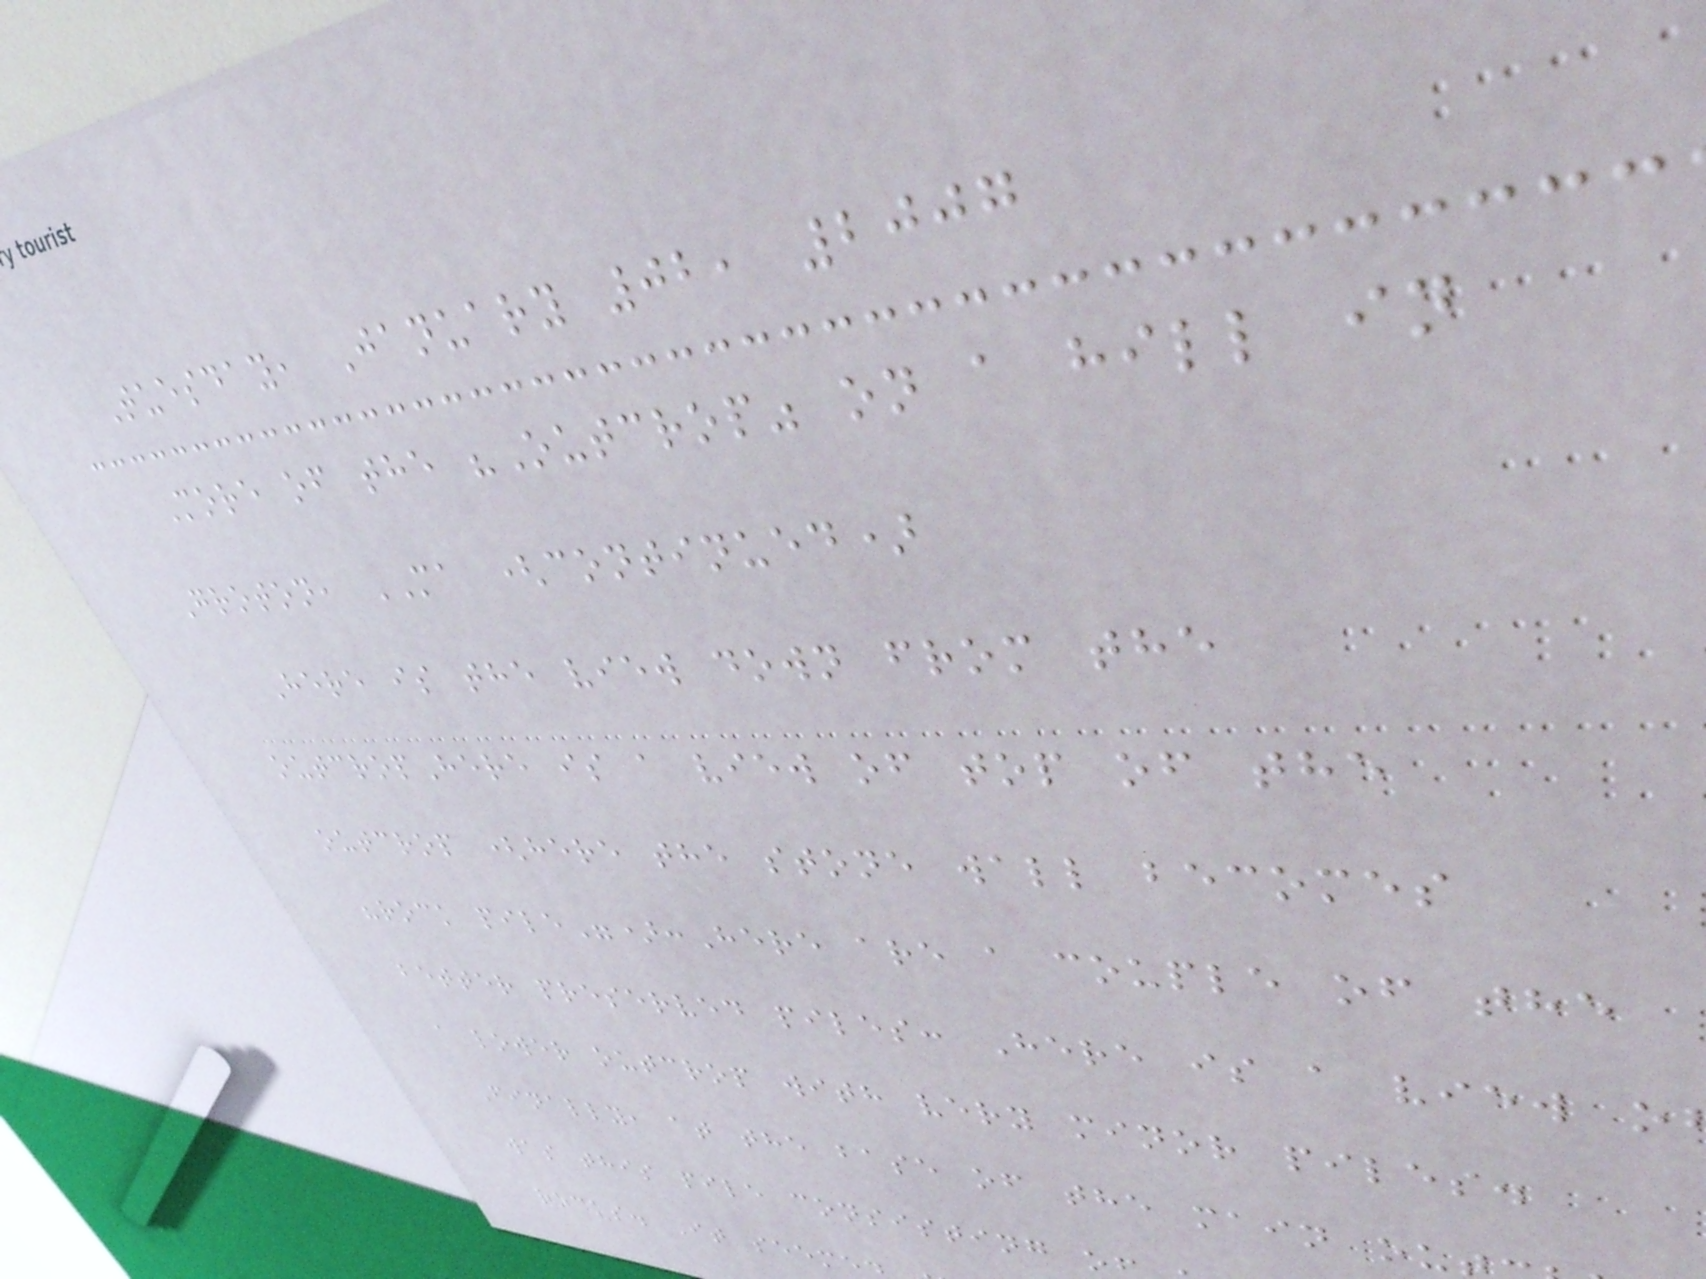Tuesday, January 02, 2007
More of the "Outcrop" on a hill in
Groton, MA (continued)
Here is the view down from the
outcropHere is a view of top of the
outcrop (here the stone wall becomes
"rock pile"):Here are a couple of the
better preserved piles: Here is a view o
a lower outcrop with very minor piles.
Finally, at the base of the main ou
was this pile consisting o
rocks. It seeme
